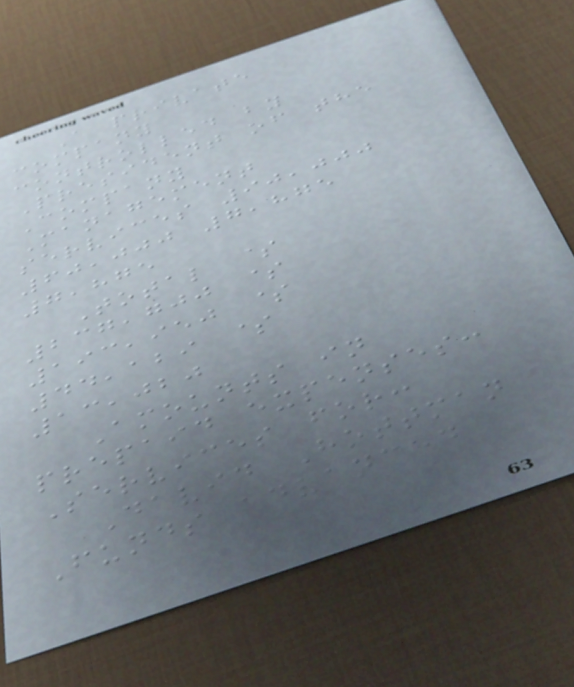A private
company
controlled by
President of the
Company
Management
services 90,000
60,000 7,875
7,875
Total $
237,700 $
193,950 $
44,129 $
13,020
Amounts in
prepaid expenses:
Services for:
David Hottman
Funds advanced
